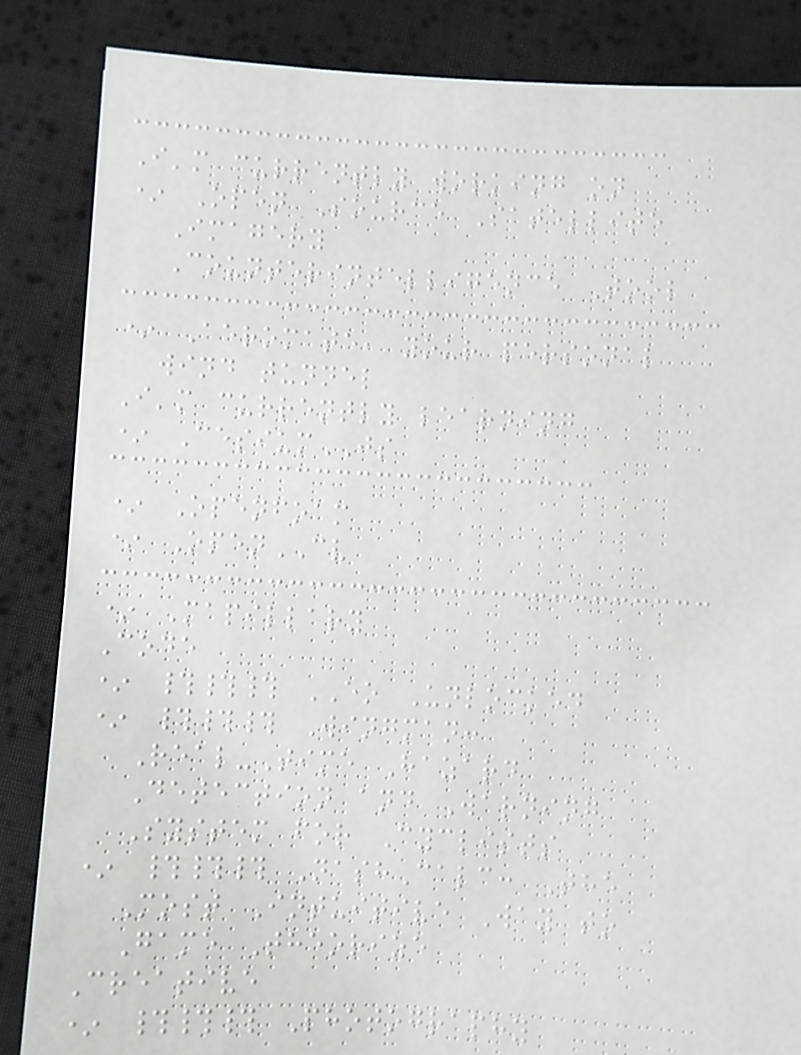I'm currently working on
* Open Source Satellite
Imagery
Counterintelligence Tool
* Aeromate, your personal
wind tunnel
I'm currently learning
* CesiumJS
* Openfoam
* OpenCV
* Mapillary
Code
* ### EO Unlocked
* ### Wingman:
Real-Time Hazard
Detection and Warning
System for Cyclists
* ### NashCalc: The
Most Intuitive Way to
Game Theorize
Creative
* ### Photography
